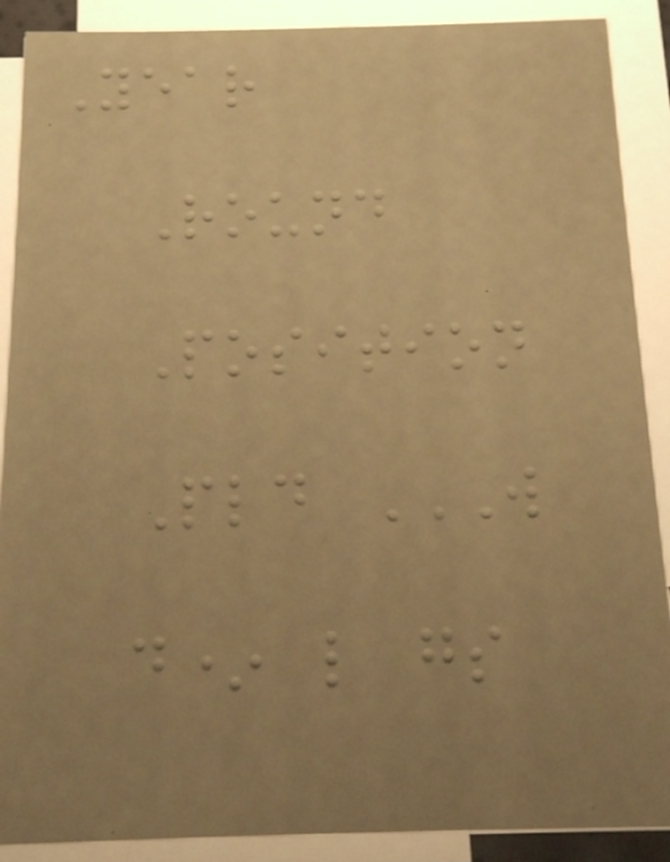Year
Round
Position
Pld W
D* L GS
